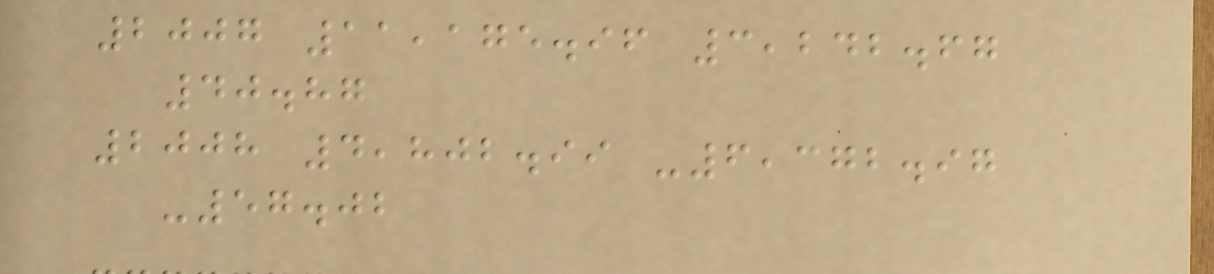2007 11,175.96 3,242.67
40.87
2008 4,802.99 -6,372.97
-57.02
